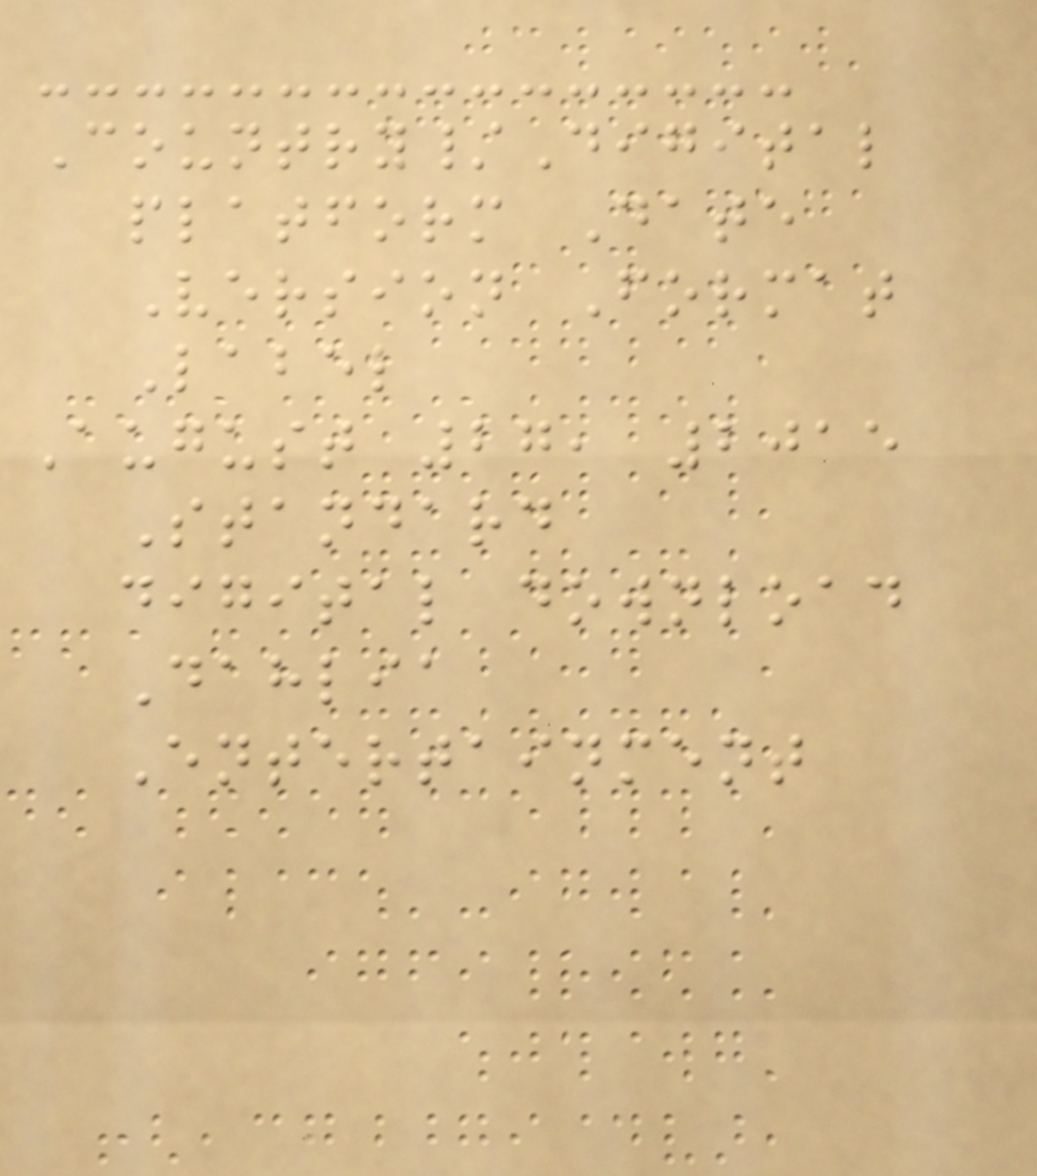Country/Digital
platform Date
Version Format
Label
August 27, 2015
Standard
digital download
Dahlia
Entertainment
